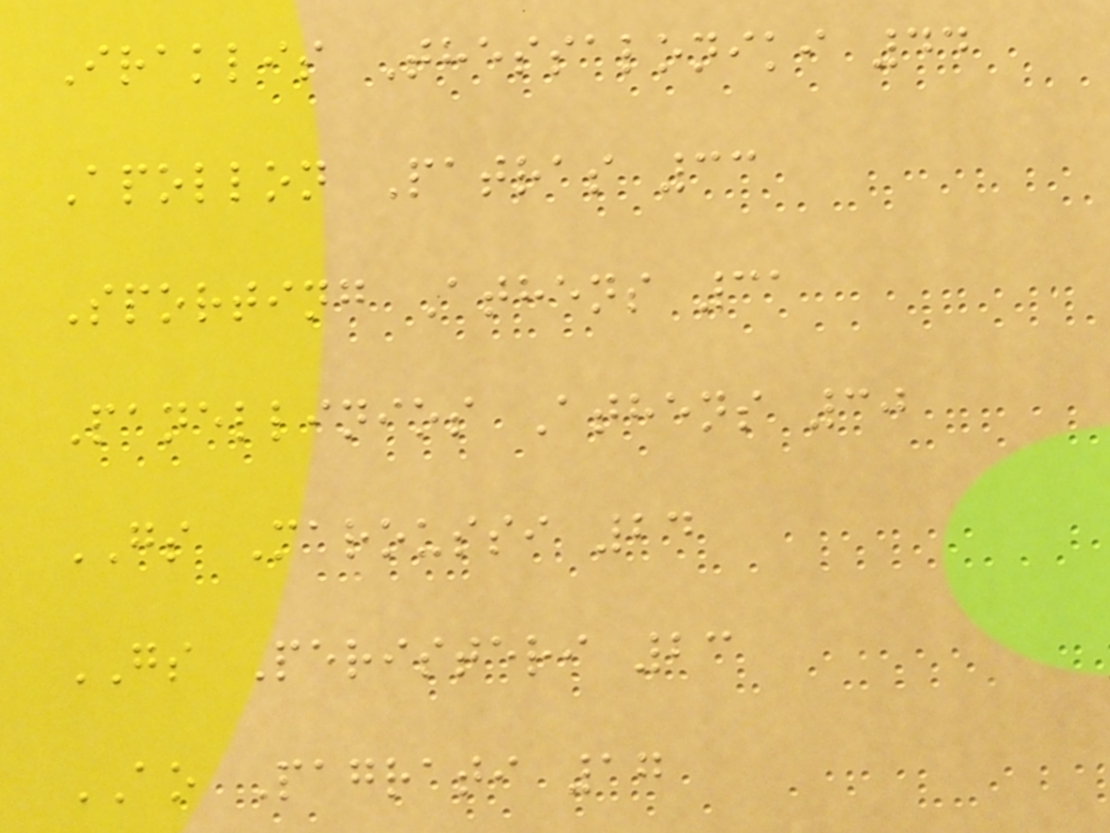Iraklis Thessaloniki 44
Apollon Patras 33
Sporting Athens 31
Panellinios Athens 30
GS Maroussi 24
GS Peristeri 23
AO Pagrati 17
